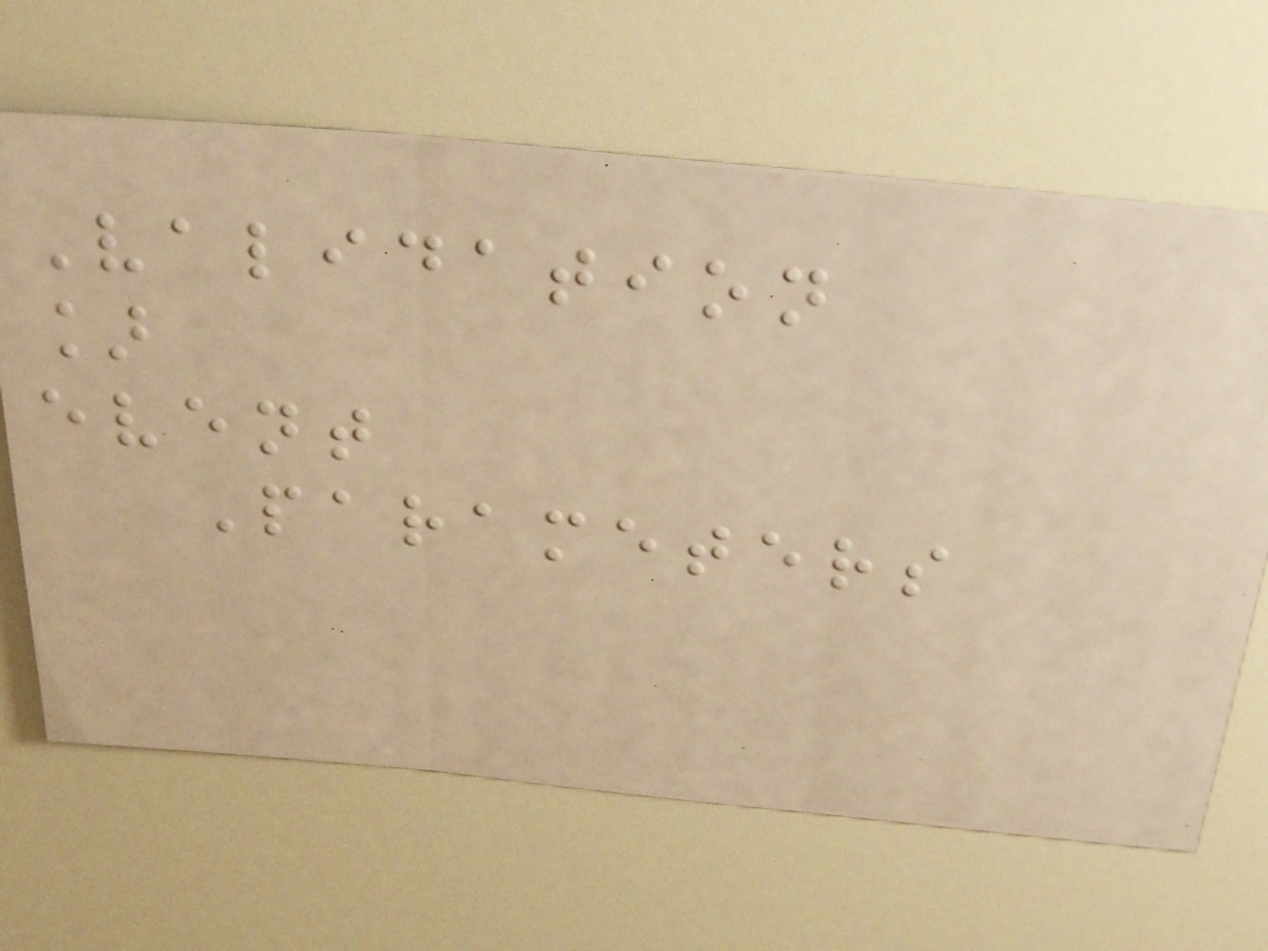Validation
]
event
Parameters
